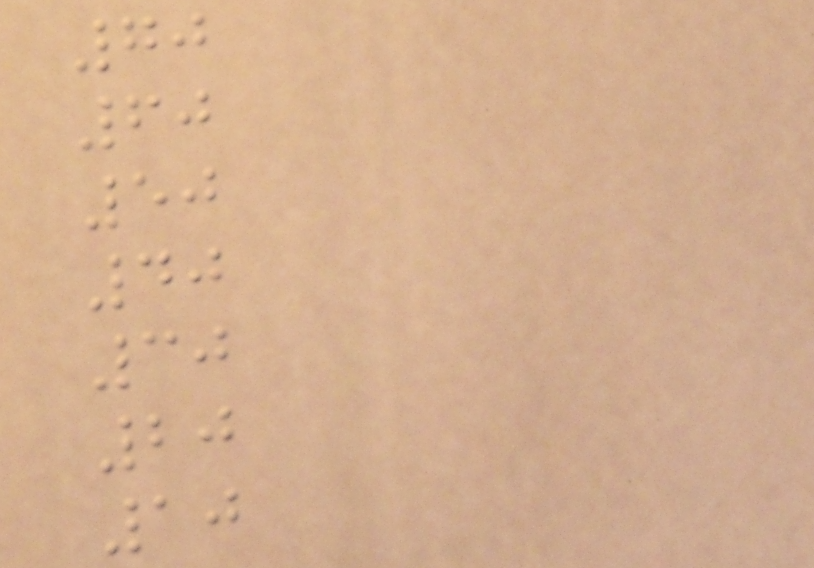70
60
50
40
30
20
10
